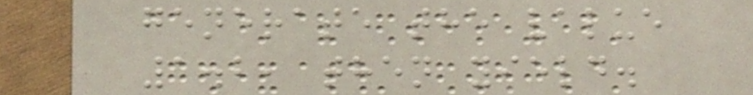generate the value
1.2, then yield.
